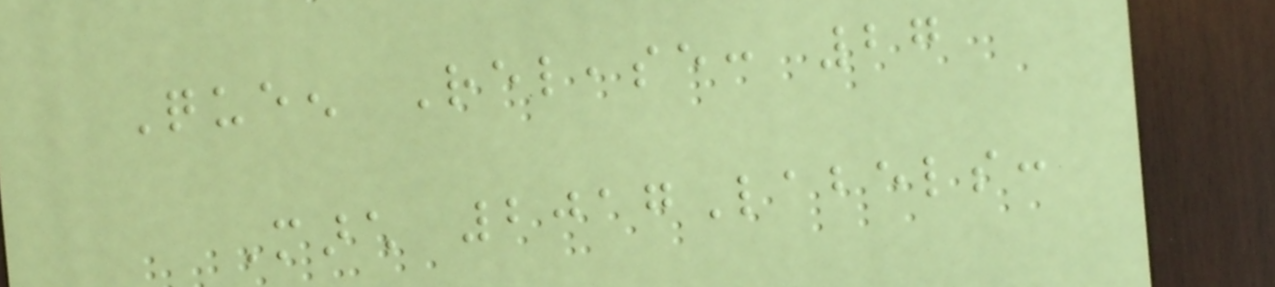Queen Release: 27
March 2017Labels:
